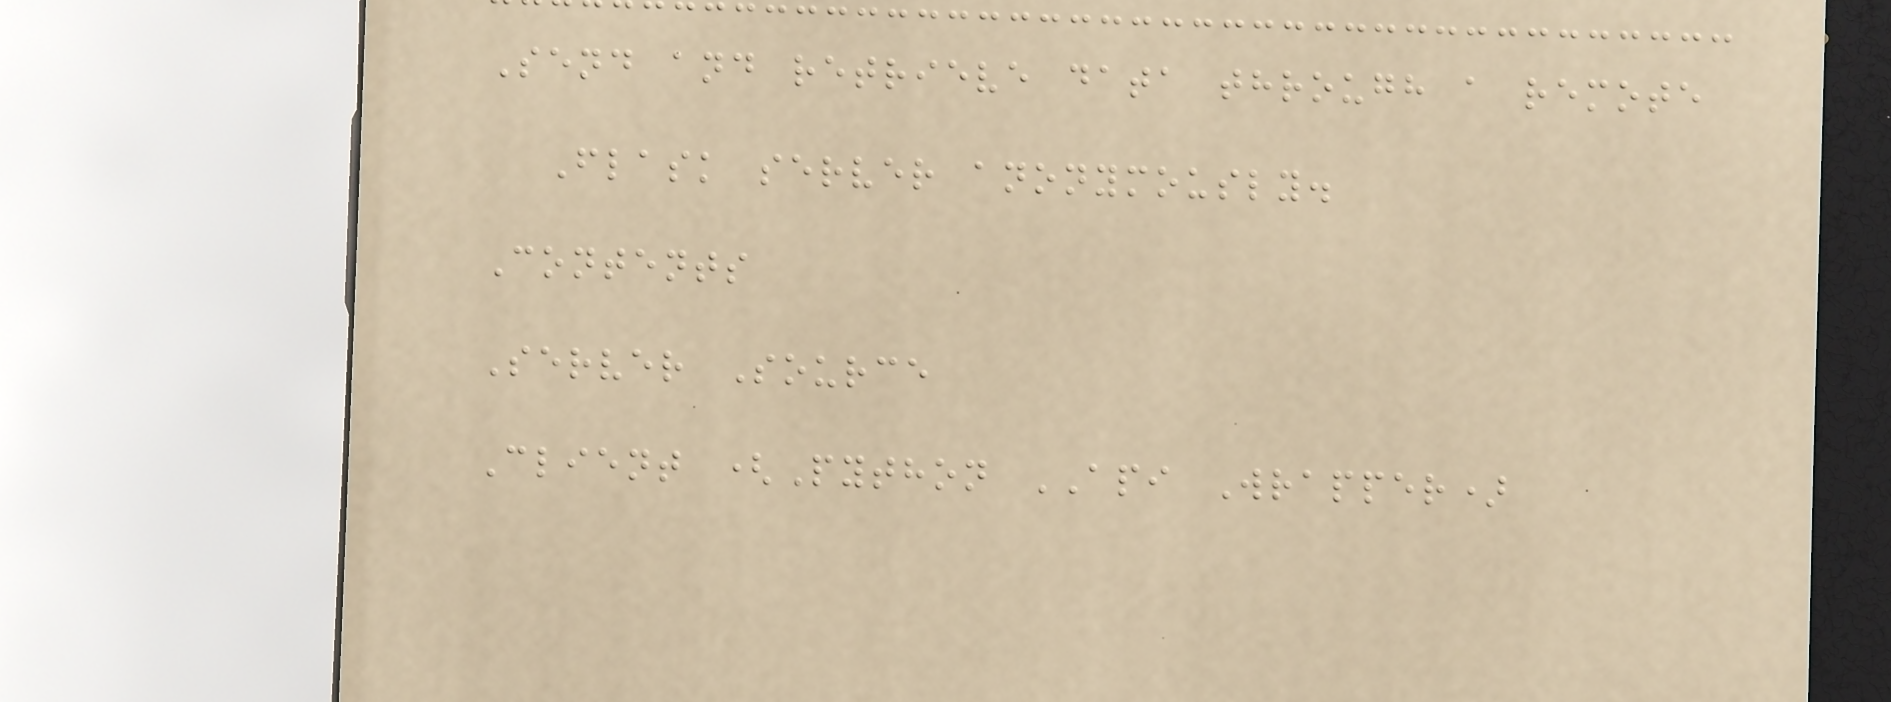Send and retrieve data through a remote
Flask server anonymously.
Contents
Server Source
Client (Python API Wrapper)
